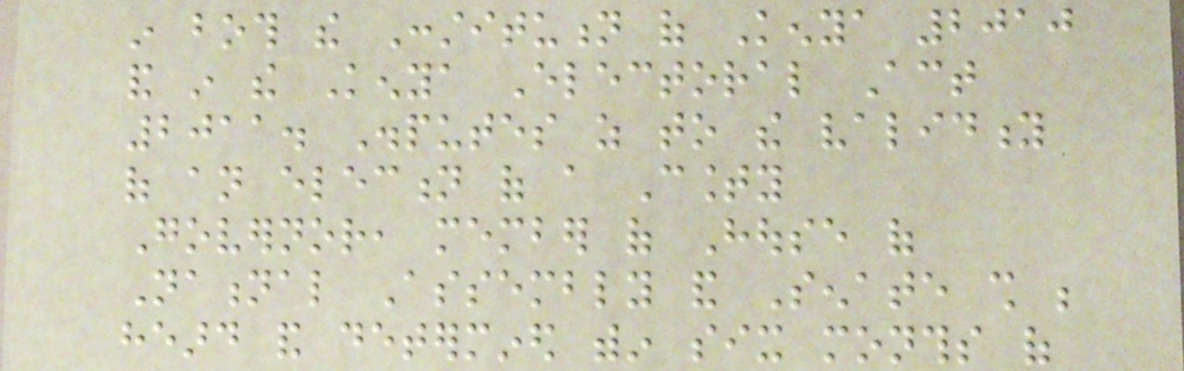in both the Constitution of Kenya 2010
and in the Kenya Electoral Act
2011. Disputes as to the validity
of an election of a County
Governor, member of House of
National Assembly and Senate shall be
heard and determined within six months of
